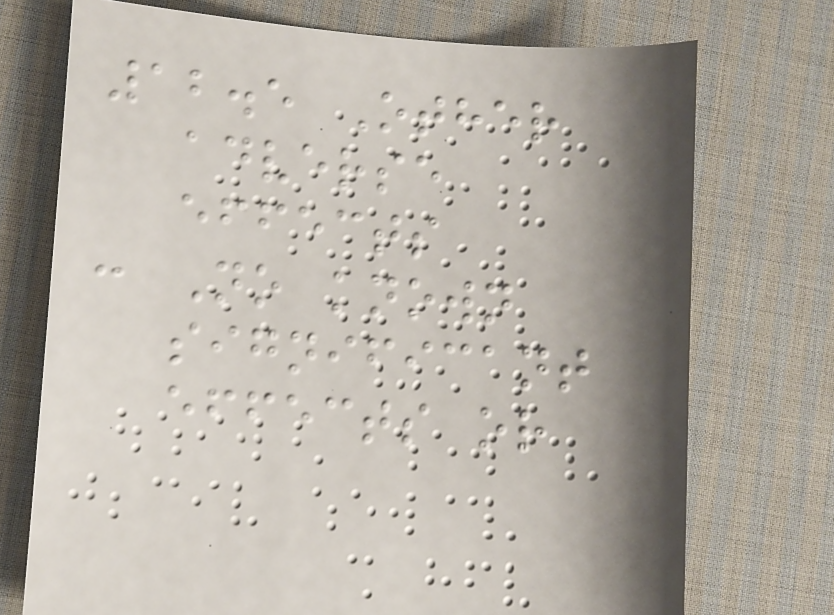12.5 Other
adverse
effects
: No known
significant
effects or
